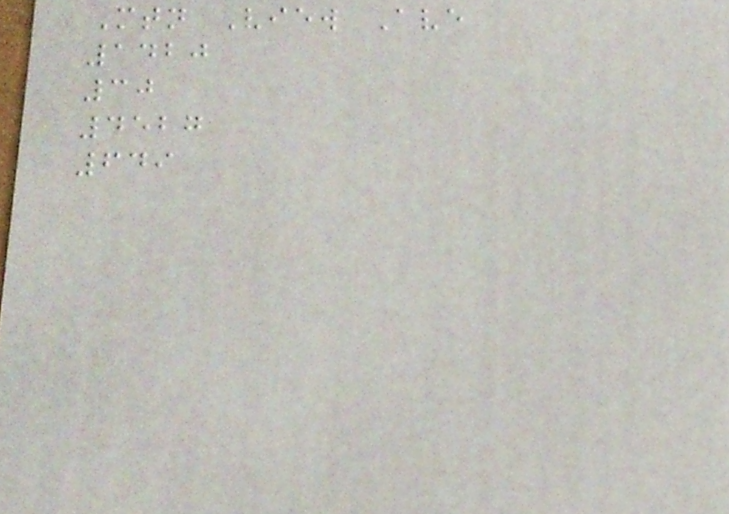Mtn View Ave
1420
30
4527
649
